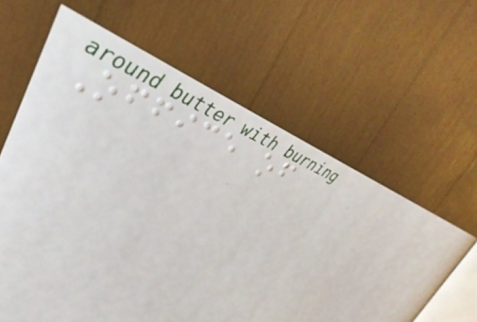Office of
